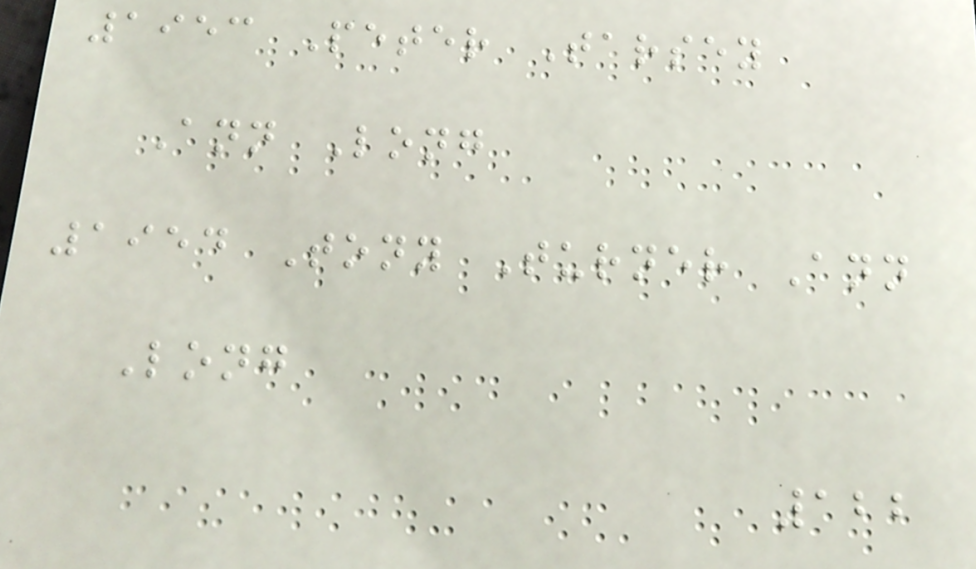1953 Peter Tarsey
Ann Long
1954 Tony Turner Ann
Long
122
